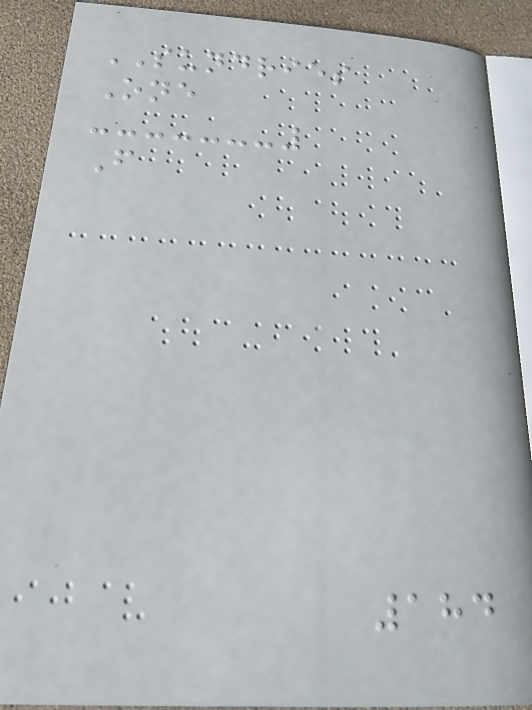SUNDRIES
One
F
184
